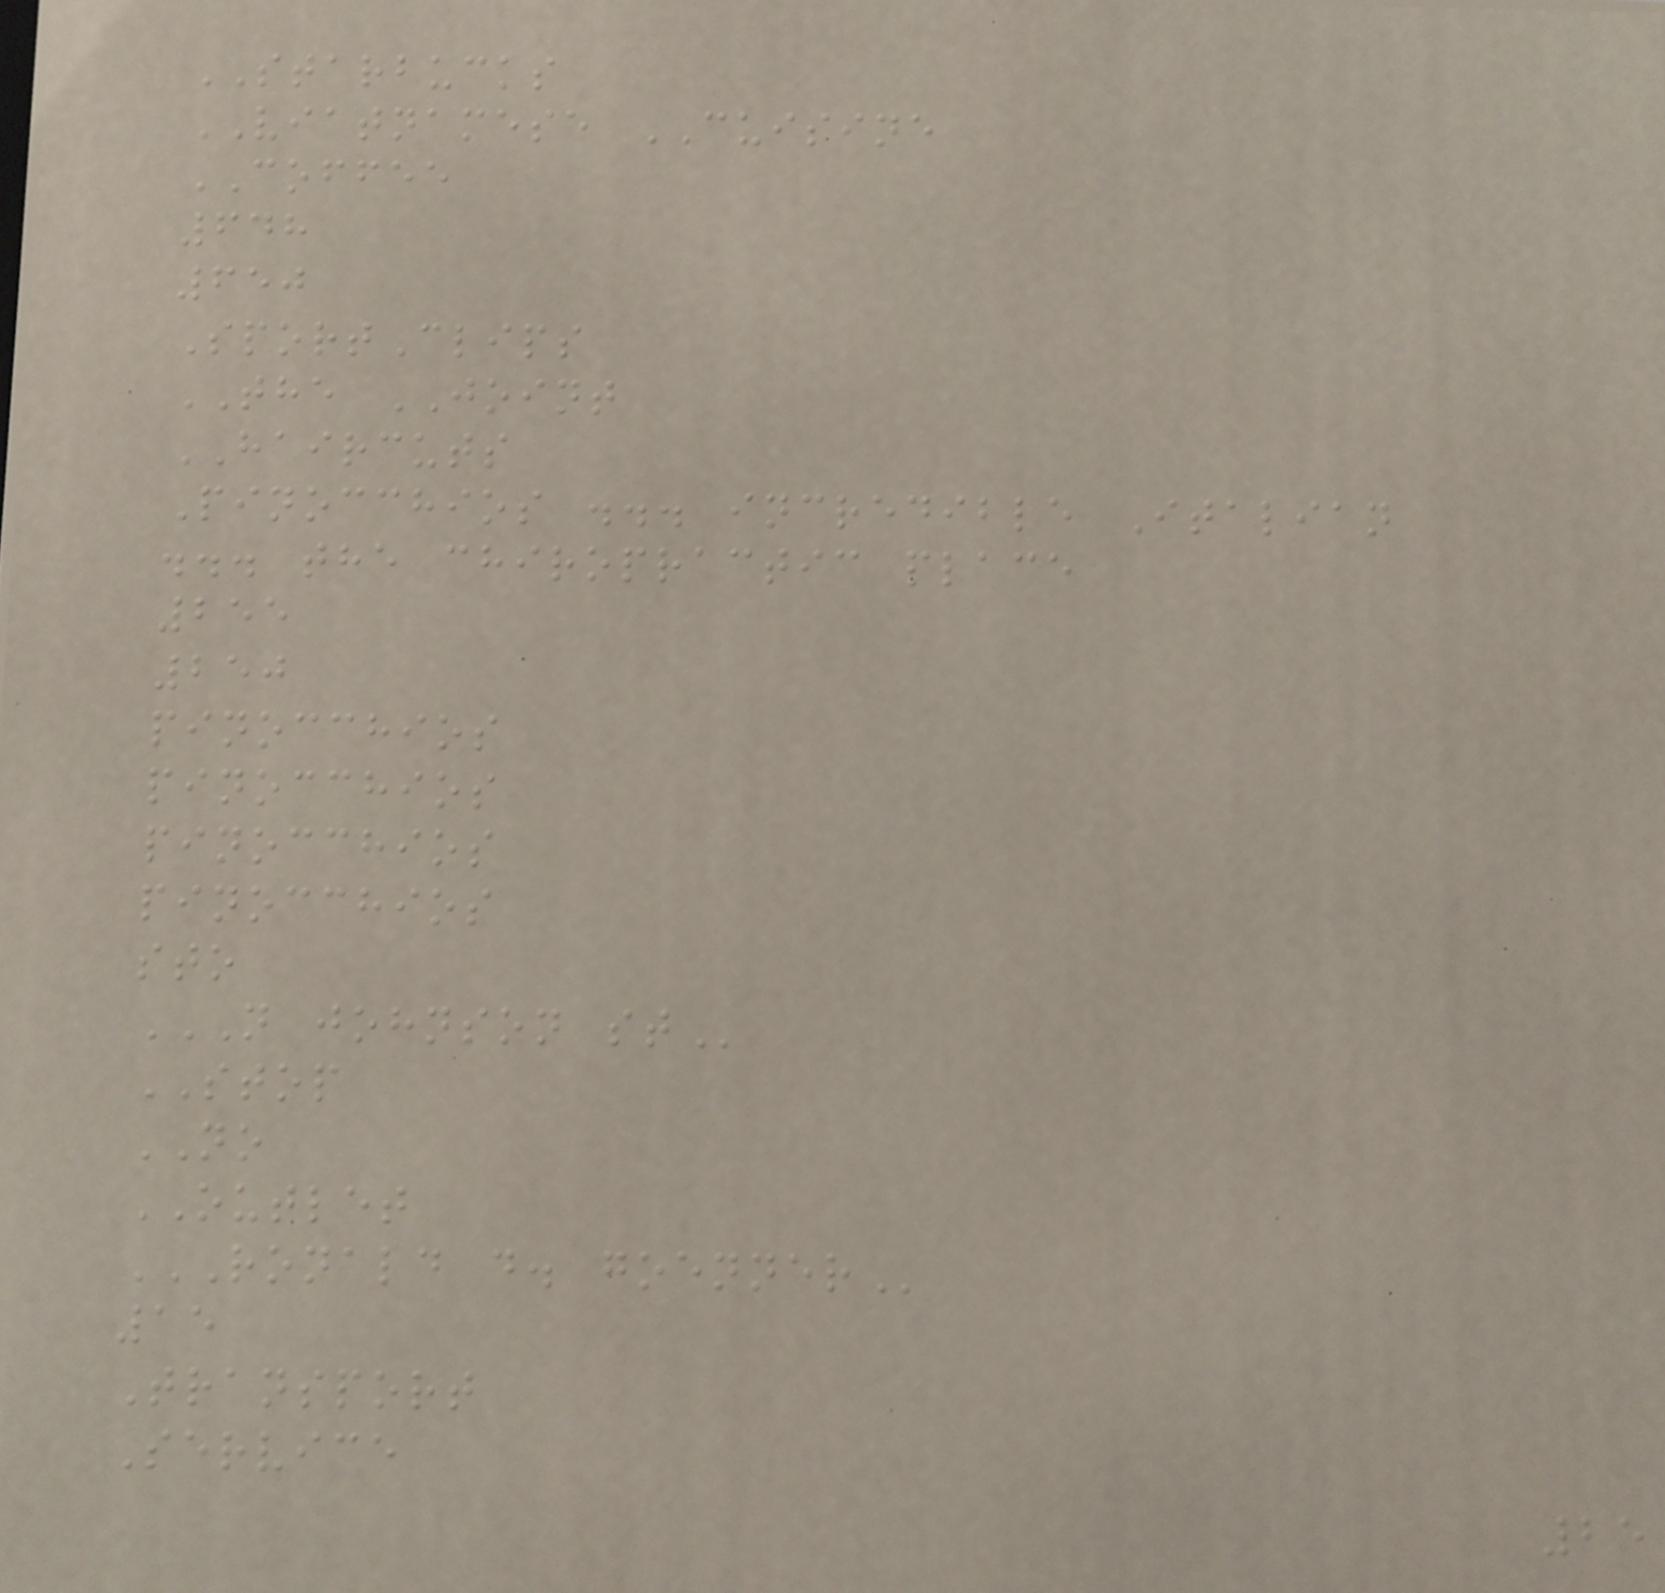STARBUCKS
VIATNAMESE CUISINE
COFFEE
648
650
SportClips
THE JOINT
HAIRCUTS
Pinocchios ... incredible Italian
... the chiropractic place
255
250
pinocchios
pinocchios
pinocchios
pinocchios
sto
N JOHNSON ST
STOP
NO
OUTLET
RONALD D. GOENNER
15
Transport
Service
25
